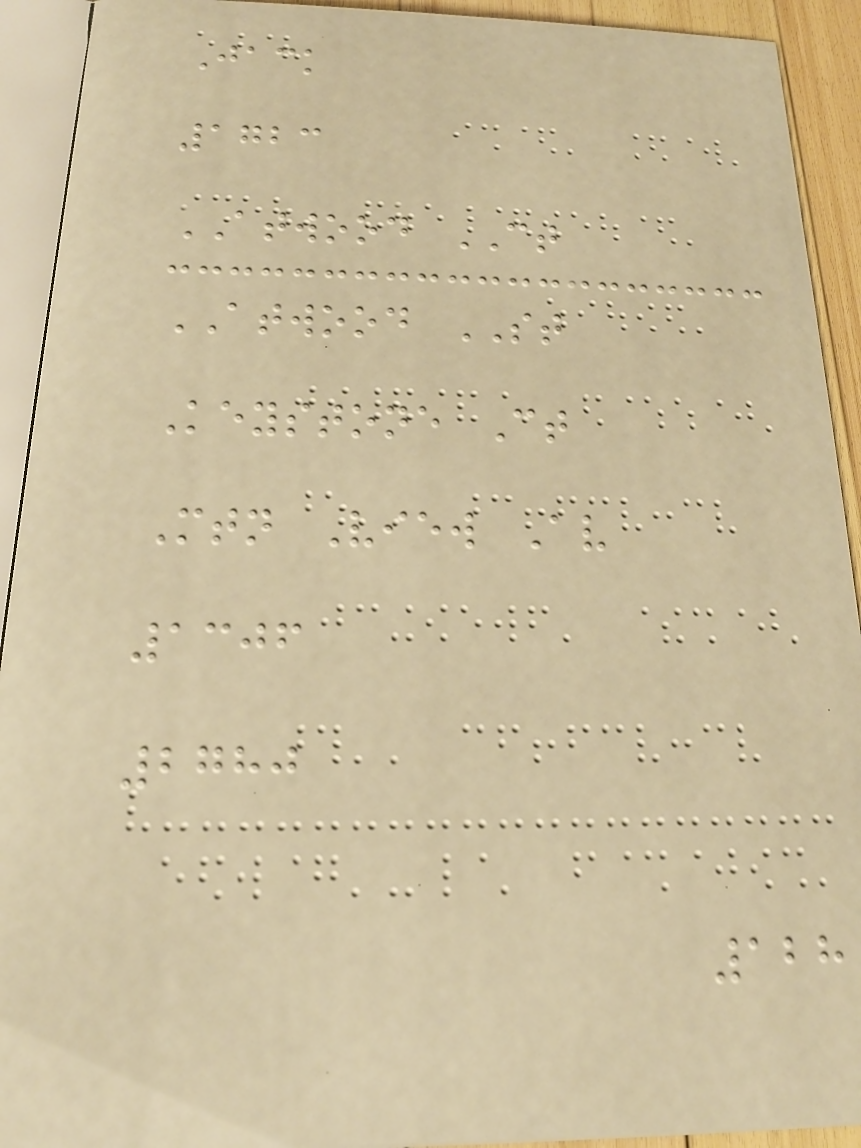Jack
1723
ATWOOD CT
ATWOOD ST
Keystone Ct
Mtn View Av
1306
2780
128
